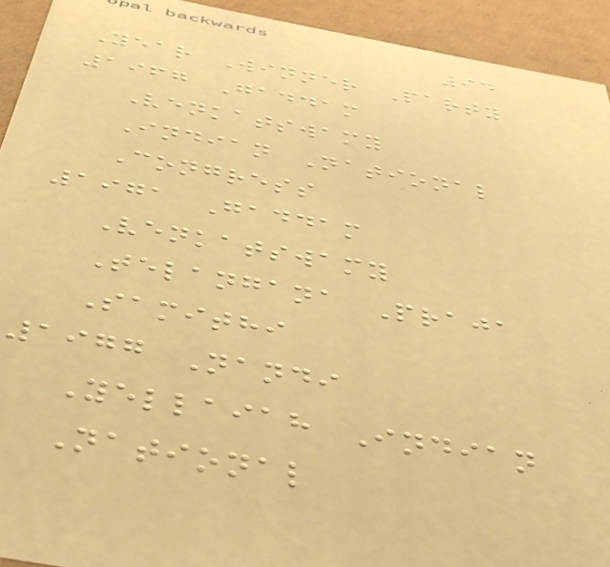94
Year Winner Party
1967 Gaddam
Venkatswamy
Indian National
Congress
1971 Gaddam
Venkatswamy
Telangana Praja
Samithi
1977 Nandi
Yellaiah Indian
National
